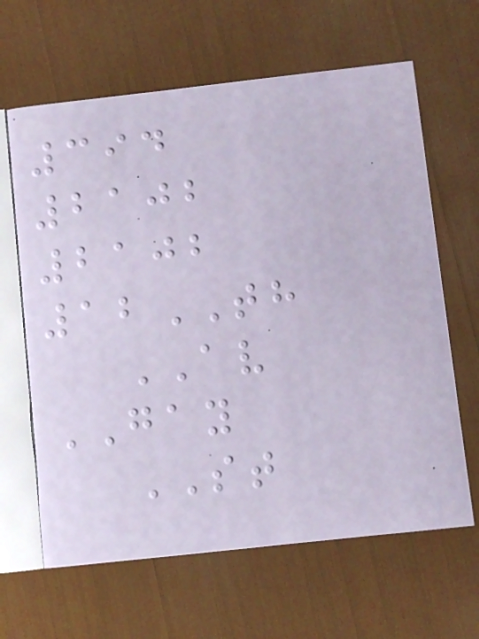394
2102
2102
12TH
AV
GAY
ST
